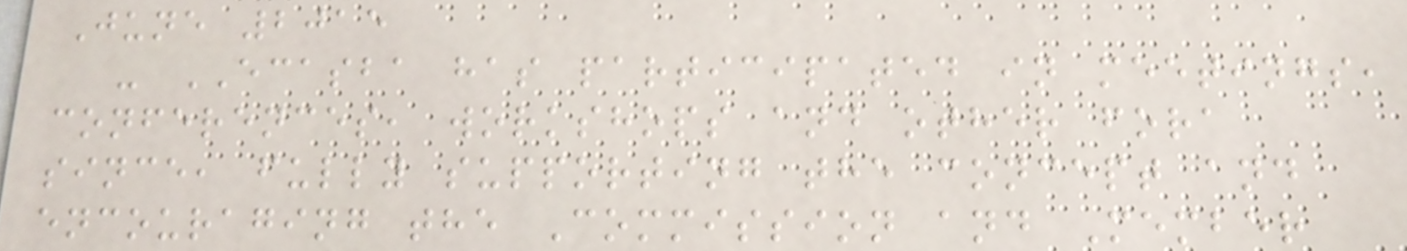June 2015
- ECASBA has participated in meetings,
conferences, workshops and other fora
since, fully supporting the concept and
encouraging the Commission and Member
